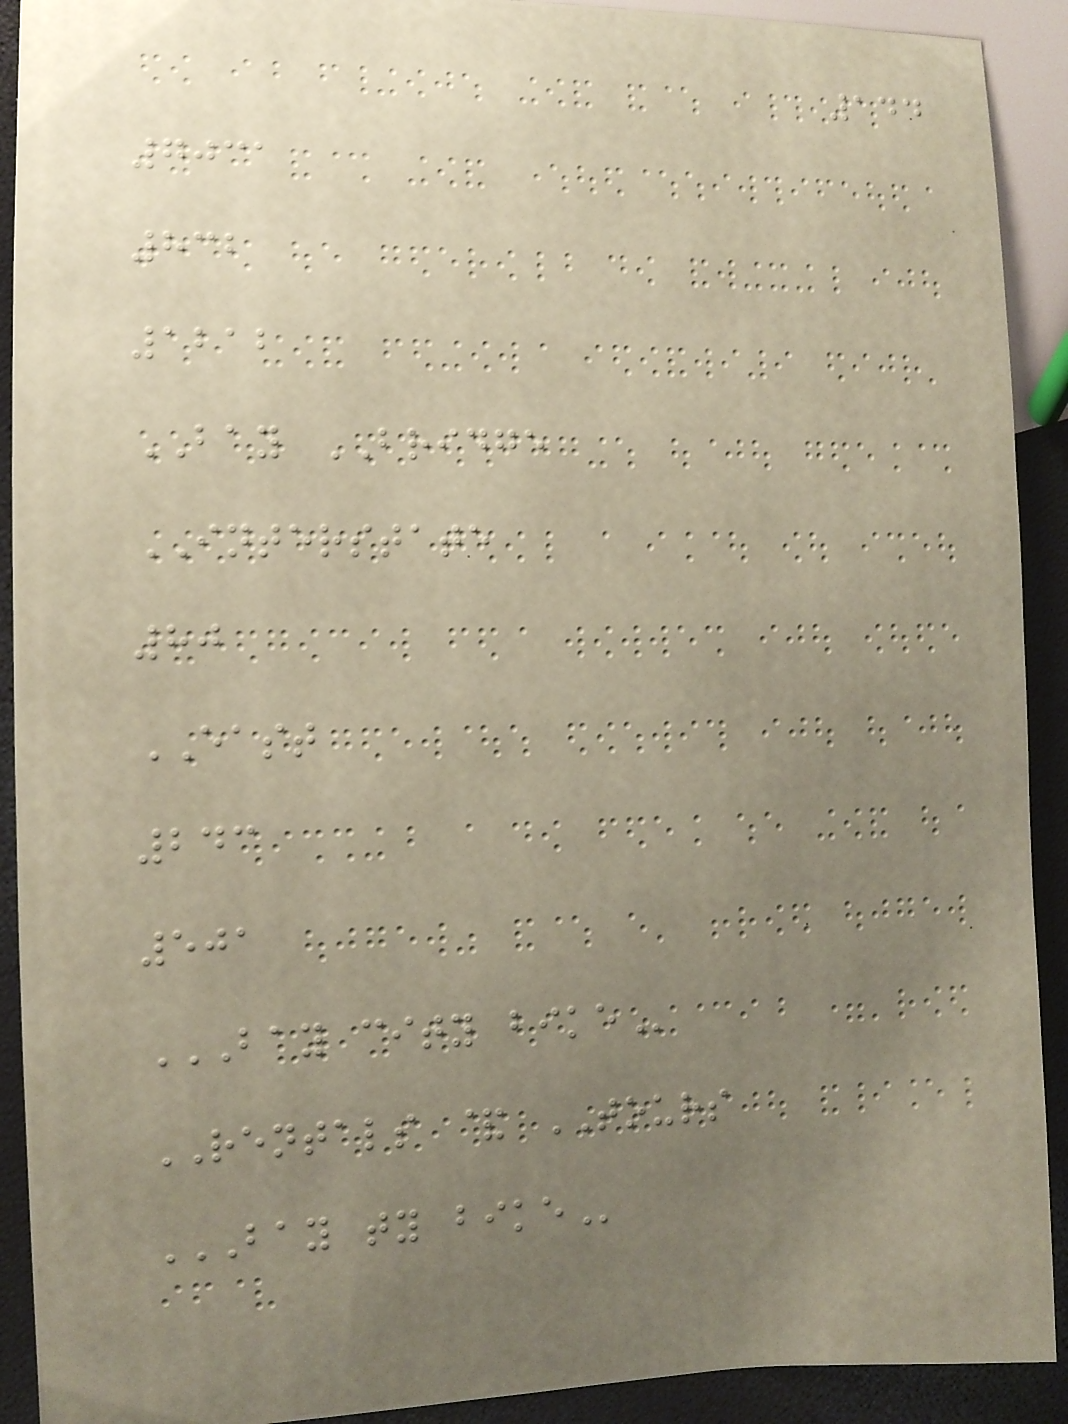144
7031
832
1212
BAY BRIDGE
INTERSTATE
80
EAST
243
501
BAY CITY BIKE
RENTALS & TOURS
BAY TY BIKE
